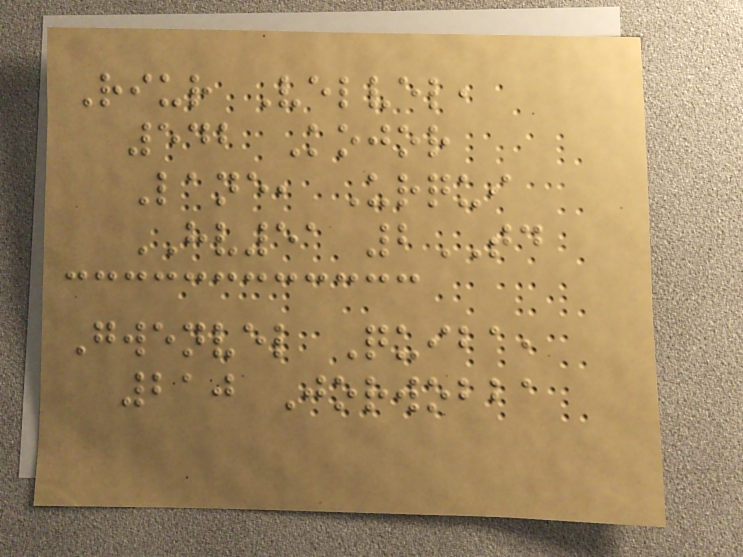Riur Velvel,
542 Kojor
Lane, Urqui
HV51 2TD
Gwenvel Quiba,
210 Jorwobba
